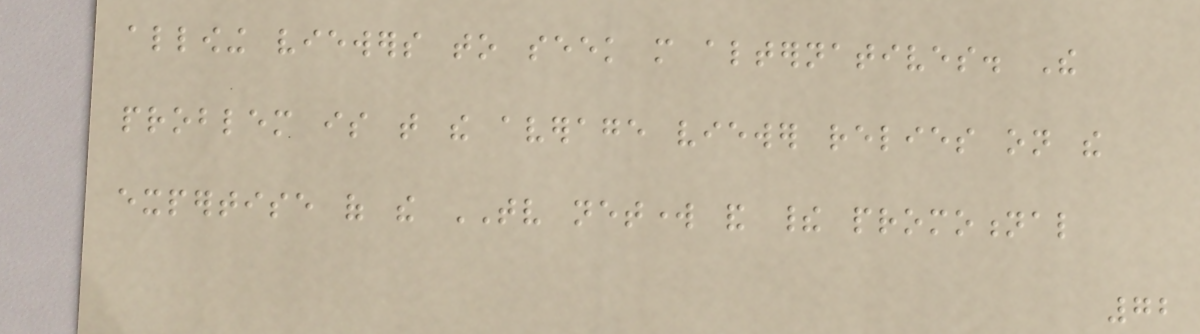allowing viewers to seek more alternatives. The
problem is that the average viewer relies on the
expertise of the TV network and their promotional
72
